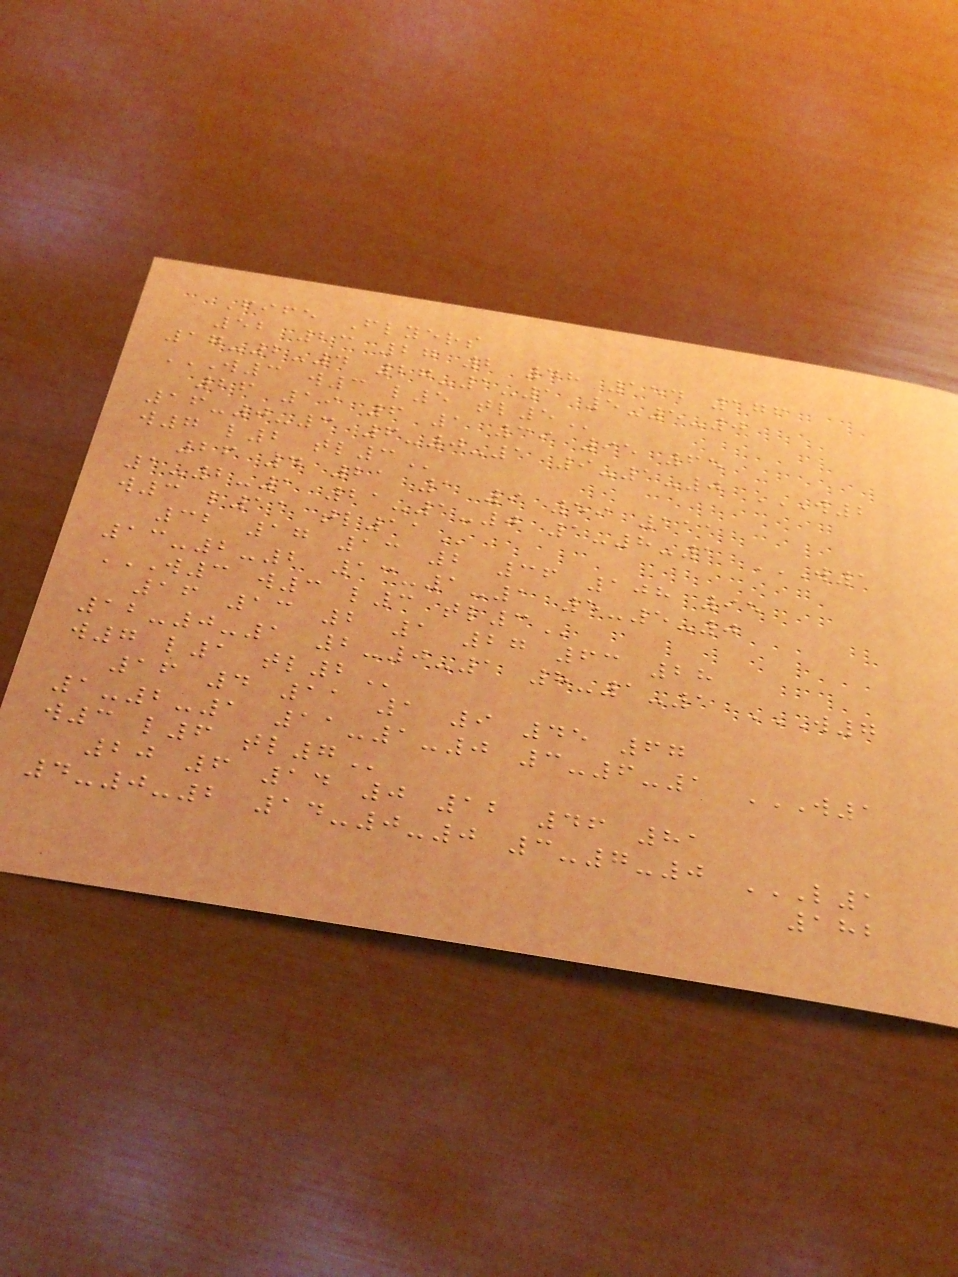Fife Flyers
52 23 27 2 48 154 176
17-2-4 27-1-1 5-5-0
W3 W3 L5 TL5
26 19 6 1 39 95 65
16-0-3 6-0-1 9-1-0 W2
W7 L2 TL3
26 4 21 1 9 59 111
1-2-1 21-1-0 1-8-1 W1
W3 L11 TL11
32 17 13 2 36 108 95
13-2-2 13-1-1 5-5-0
W3 W3 L3 TL3
16 13 2 1 27 63 28
12-0-1 2-0-1 8-1-1 W7
W7 L1 TL2
16 4 11 1 9 45 67
1-2-1 11-1-0 3-6-1 W1
W3 L6 TL7
20 6 14 0 12 46 81
4-0-2 14-0-0 3-7-0 L1
182
